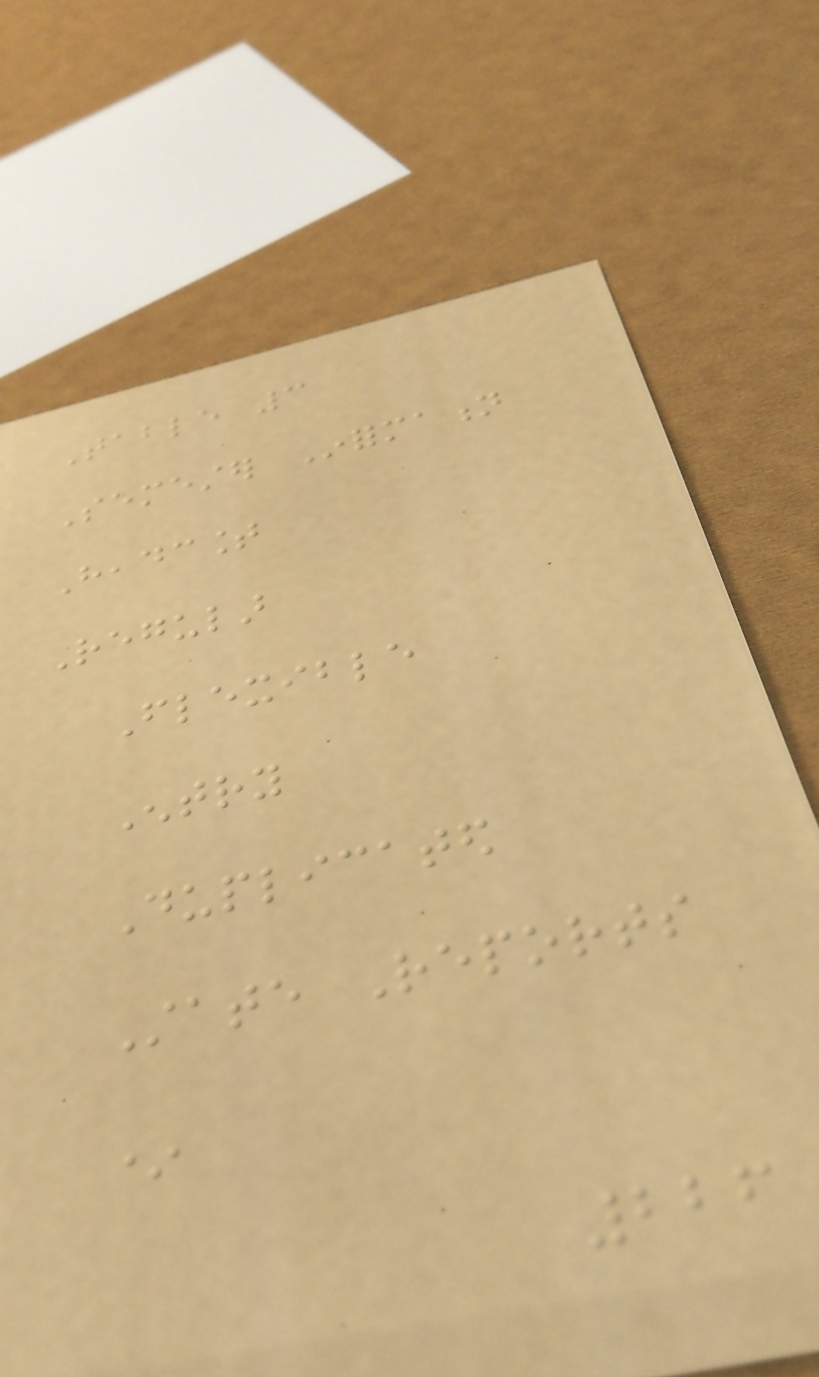Table 3
Semester Information
Headcount
Regular
Flexible
Entry
Duplicated
State Reports
*
226
